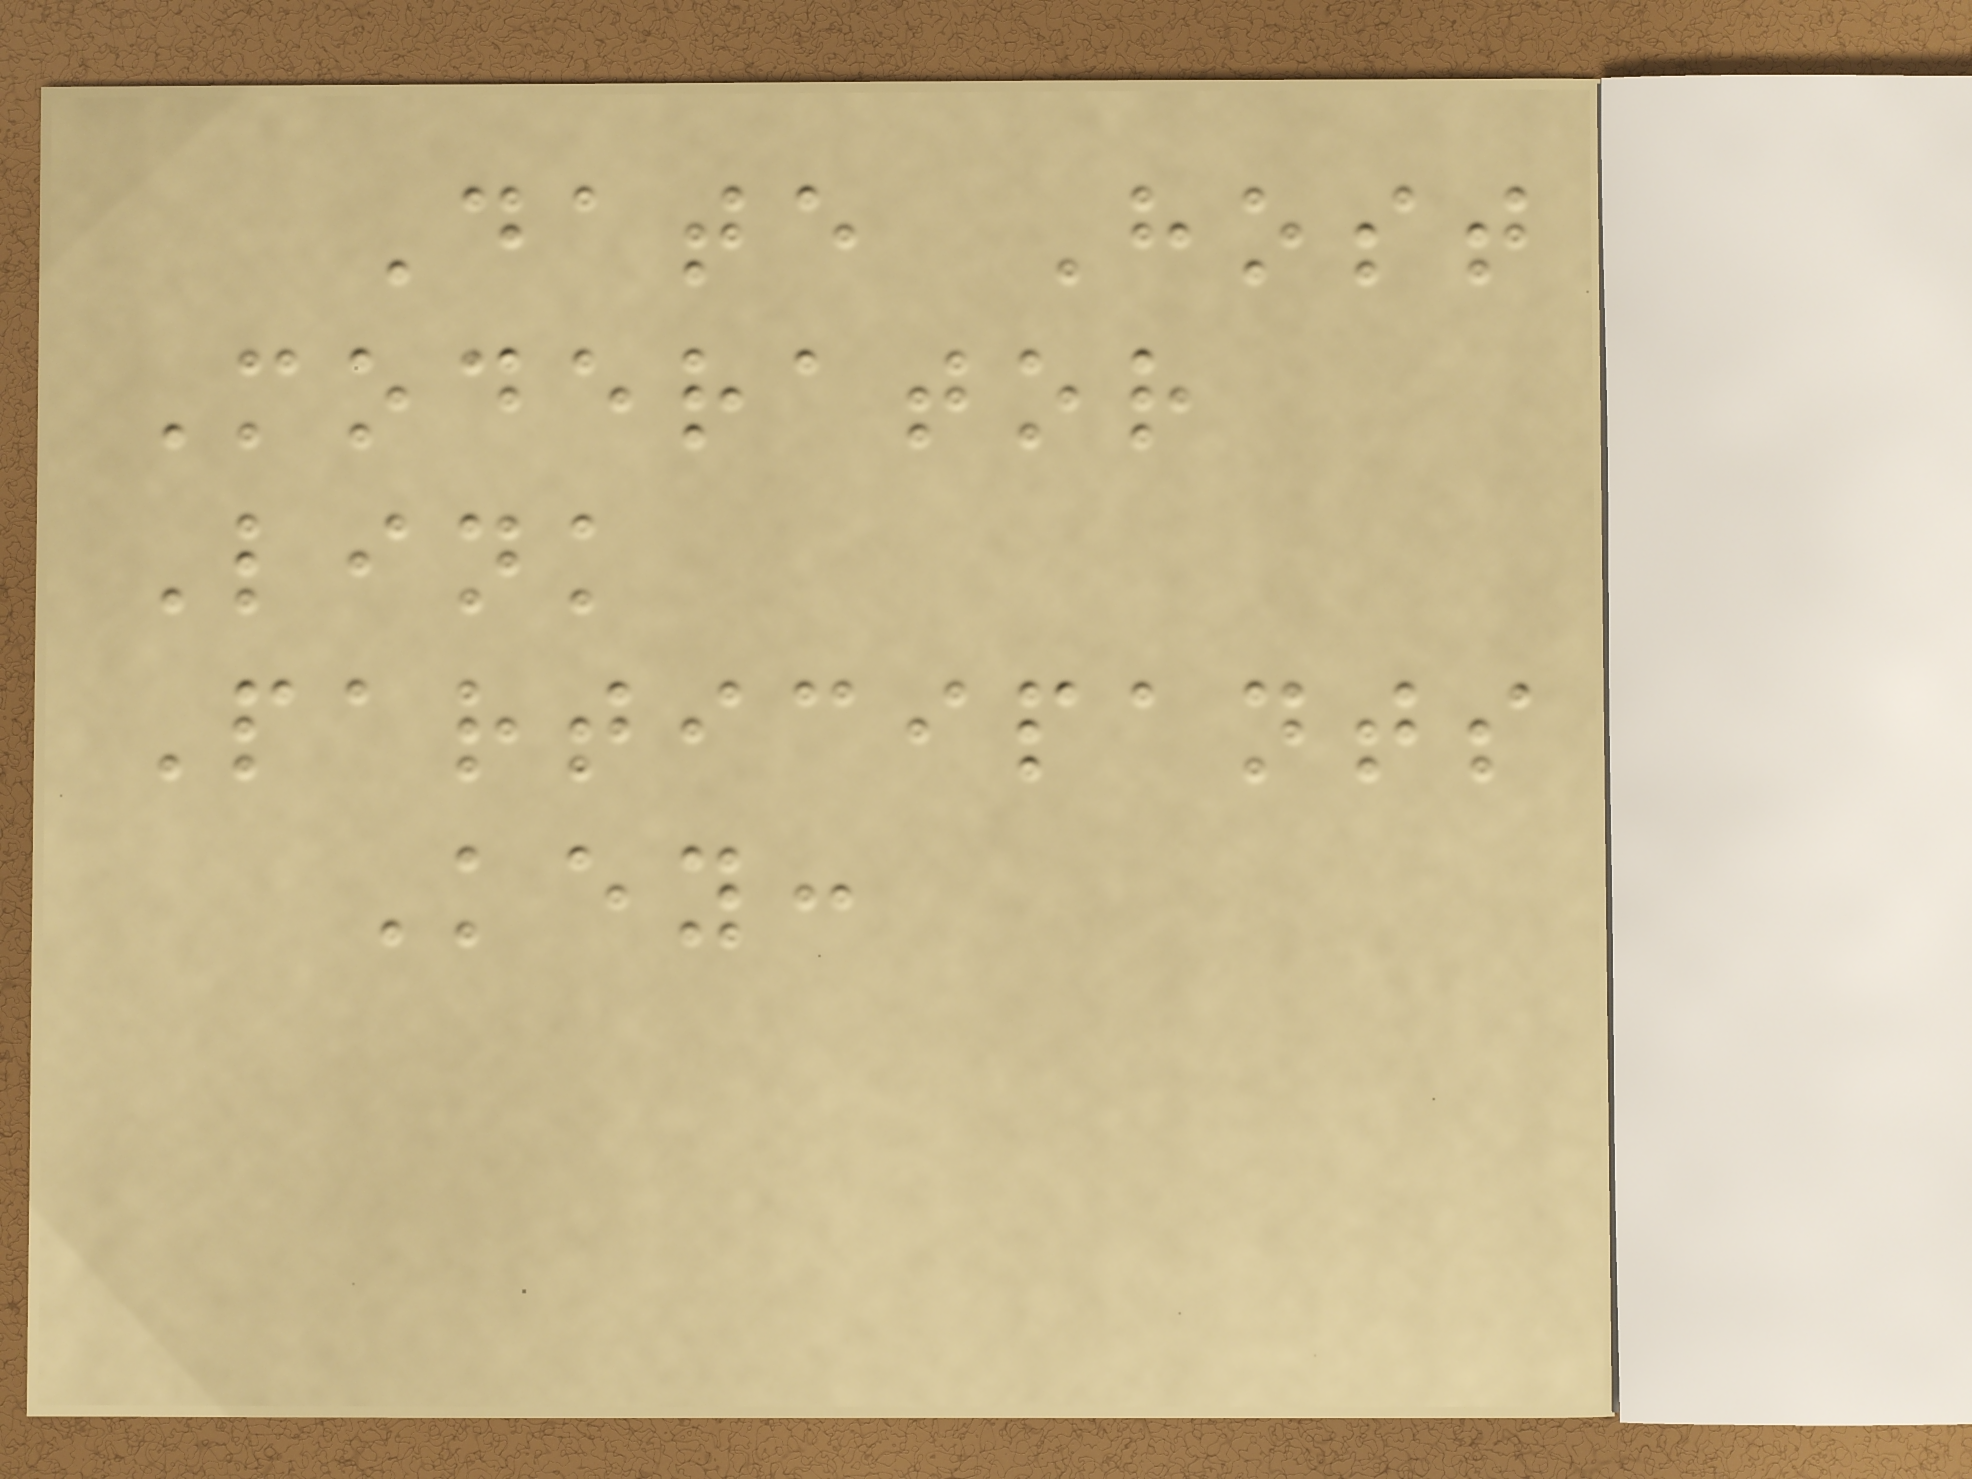Date Host
Moderator
Link
Participants
Key:
